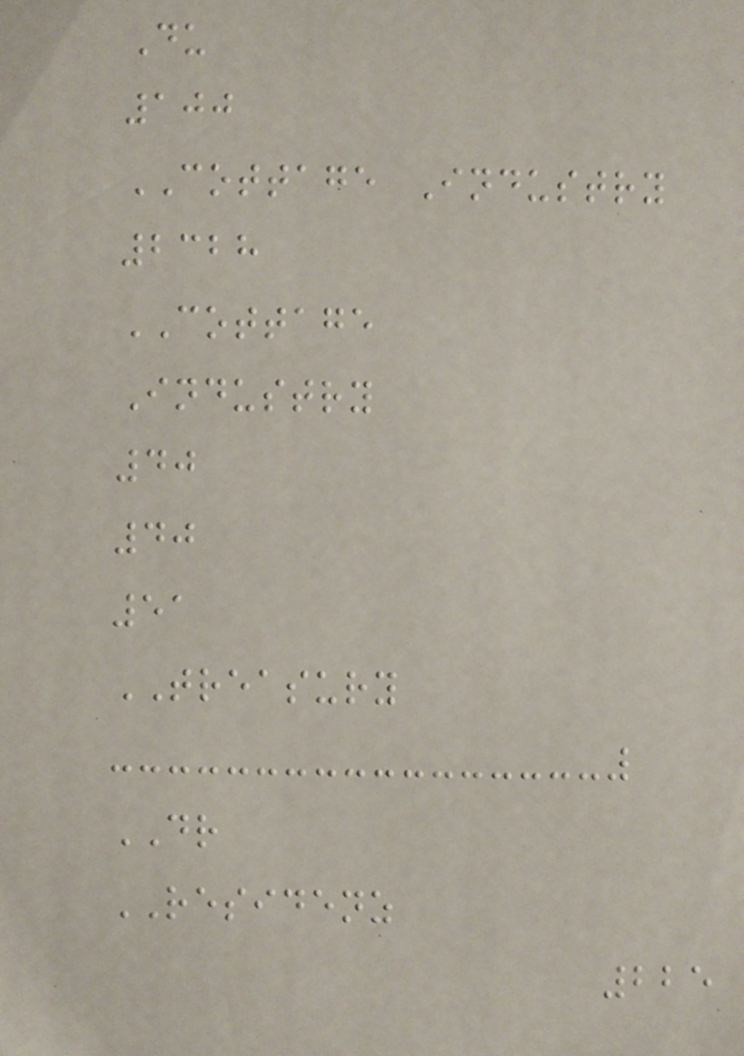Du
100
COTTAGE Industry
2328
COTTAGE
Industry
40
40
51
TREASURY
DR
RESIDENZ
225
